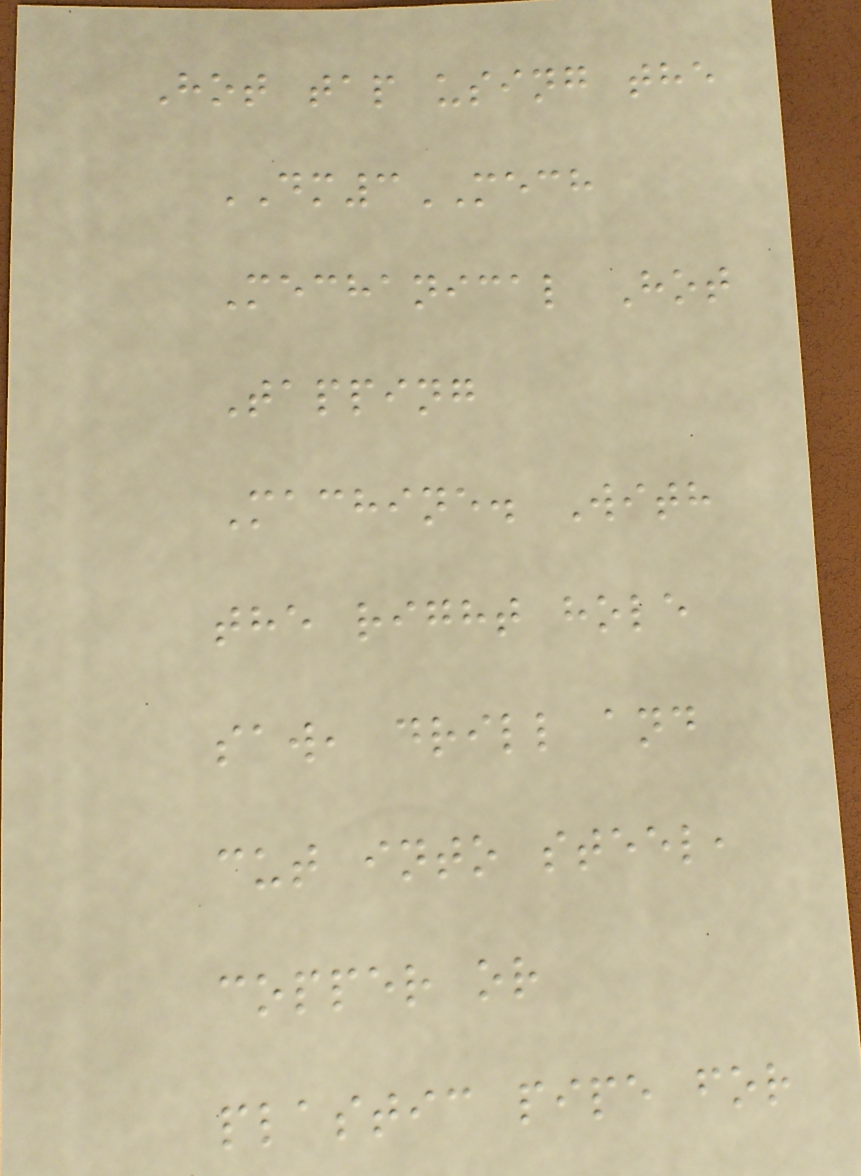Hot tap using the
DM3MECH
Mechanical Hot
Tapping
Machine. With
the right hole
saw, drill and
cut into steel,
copper or
plastic pipe for
